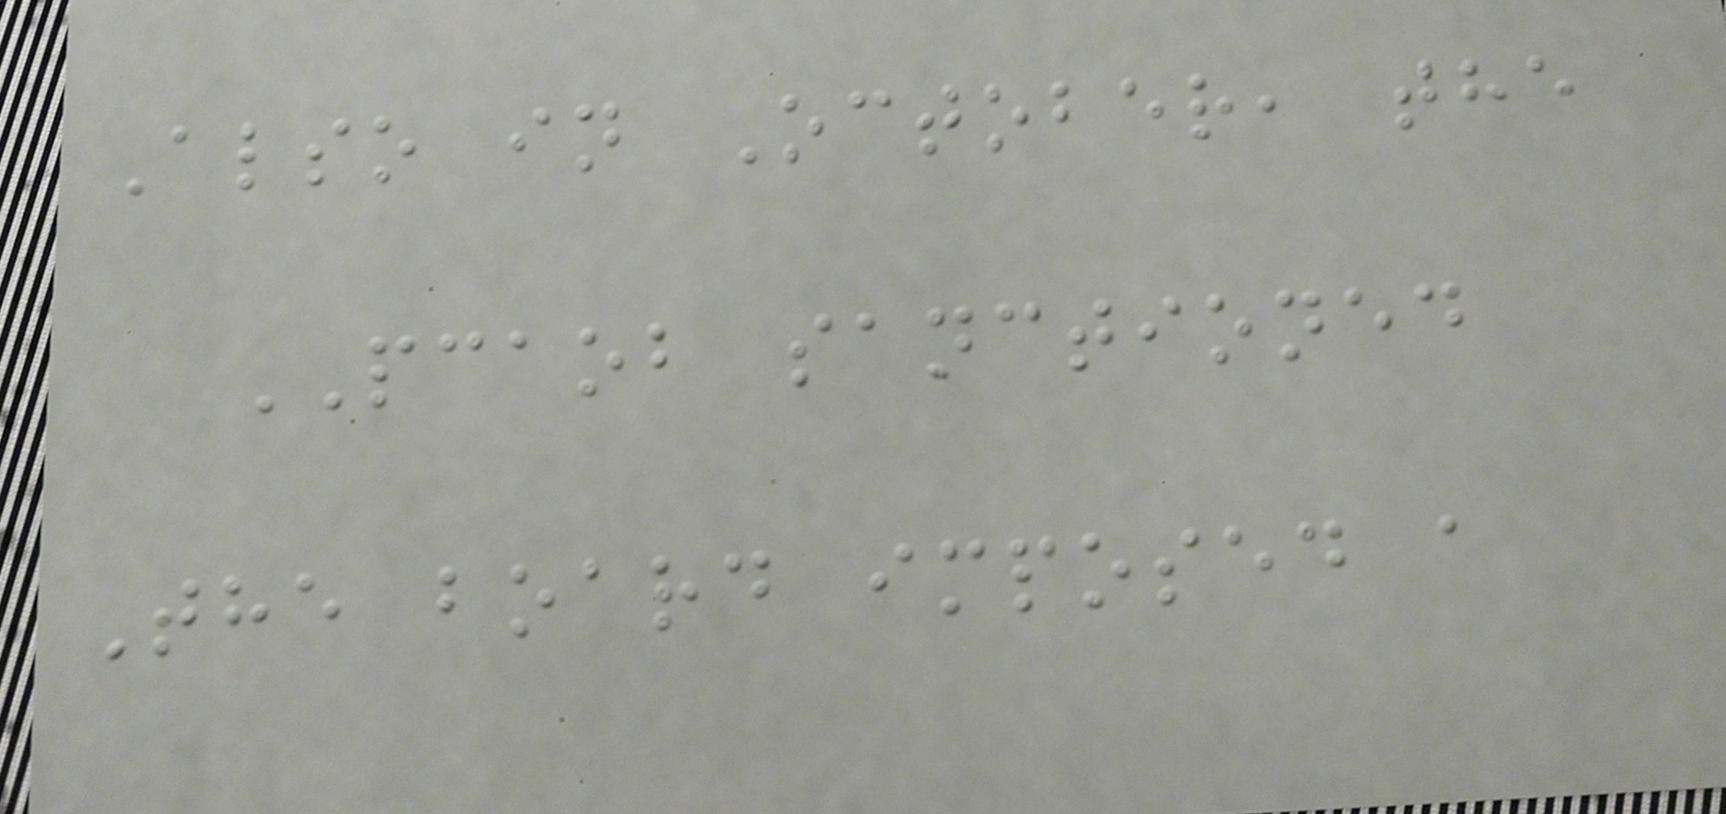Also in October, the
PCAOB sanctioned
The board imposed a
